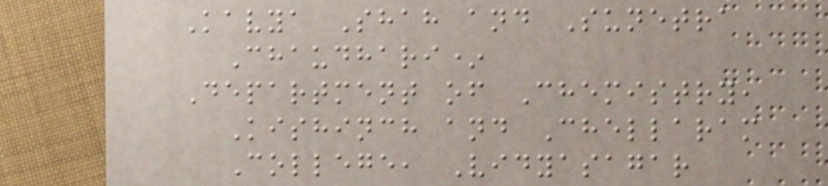Kavya Shah and Sunetra
Chaudhari*
Department of Chemistry,
Kishinch and Chellaram
College, Vidyasagar
